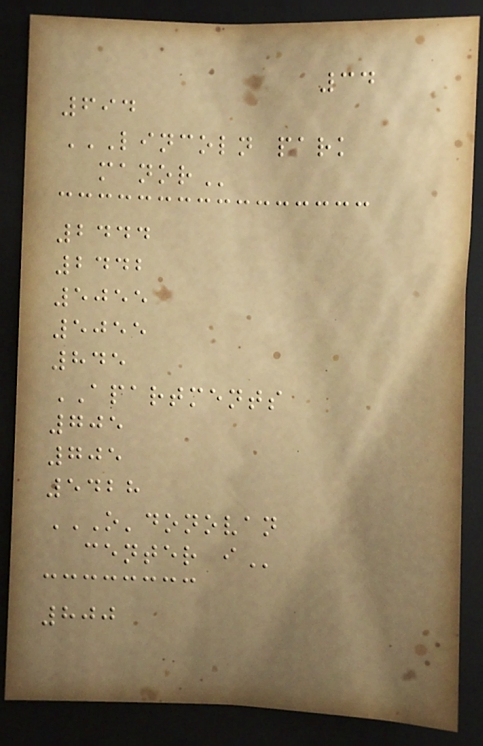34
694
LINCOLN PARK
MANOR
2444
2442
5055
5055
845
APARTMENTS
705
705
5428
O'DONOVAN
CENTER I
800
